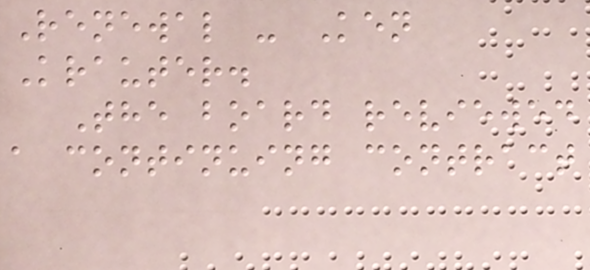Renewal - Ken
Krauter.
The board reviewed
a continuing contract
